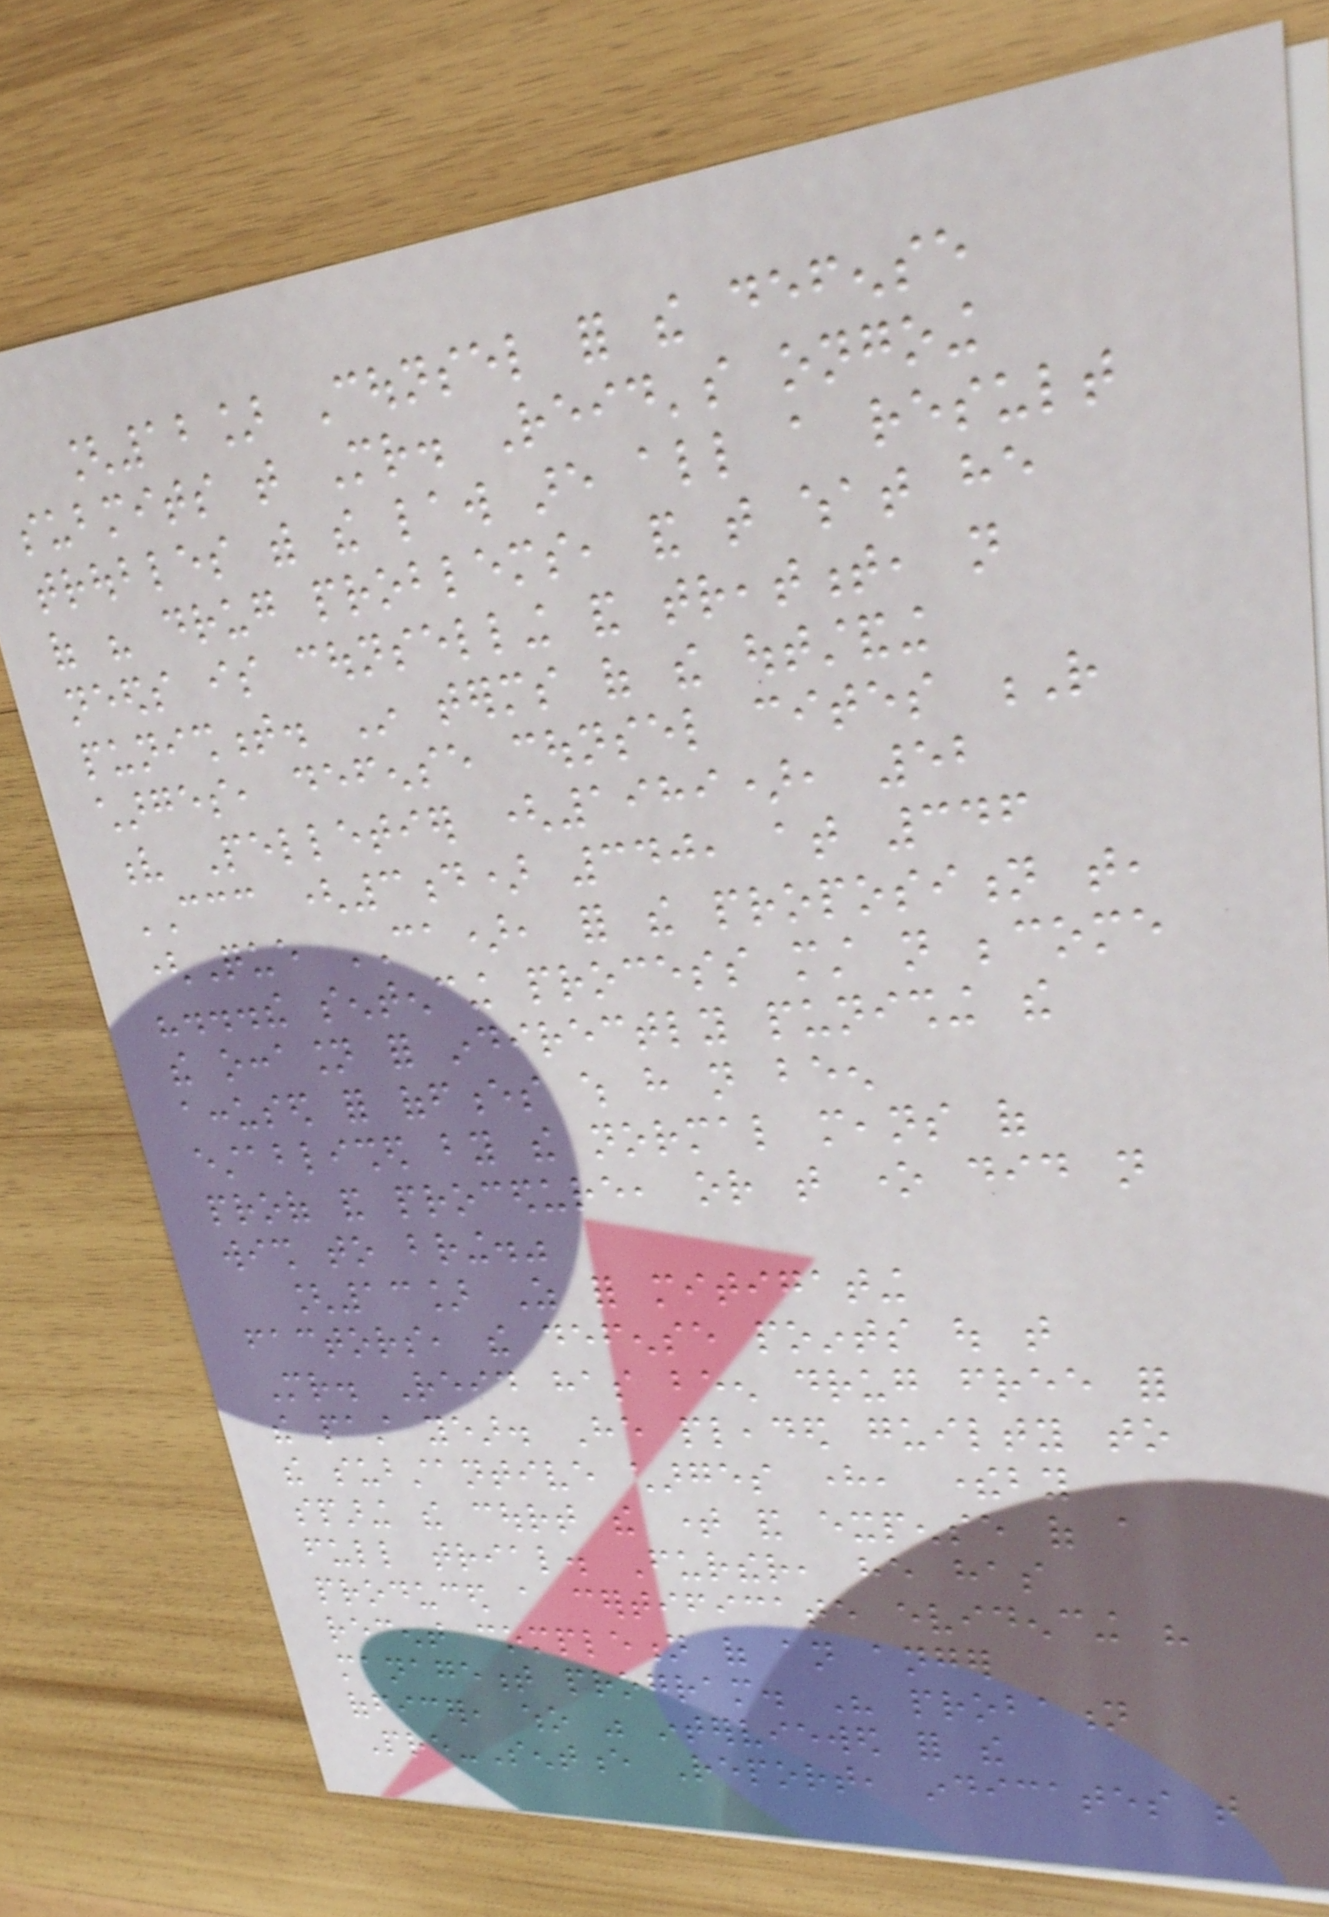[12] Counsel for the defense
submits that Mr. Reid's ongoing
troubles with the law are all a result
of his drug problems, and that what he
needs is counselling and treatment, not
punishment. In terms of the outstanding
charges, defense counsel cites R
v Pelletier (1989), 52
CCC (3d) 340, at 346
(Que CA), for the proposition that,
"...the sentencing process must not become
the occasion for indirectly punishing the
accused for offences which have not been
established by the normal means of
proof and procedure, or that one did not
wish to bring."
[13] As for mitigating
factors, the defense points out that
Mr. Reid has been drug free for
the past year. He pleaded guilty to
the substantive charges here, thereby
sparing the court the time and expense of a
full trial. Further, he has
produced a certificate evidencing his
recent completion of an anger
management program. His probation
officer, who was interviewed for the
Pre-Sentence Report, indicates that
